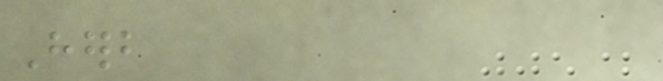Herb
